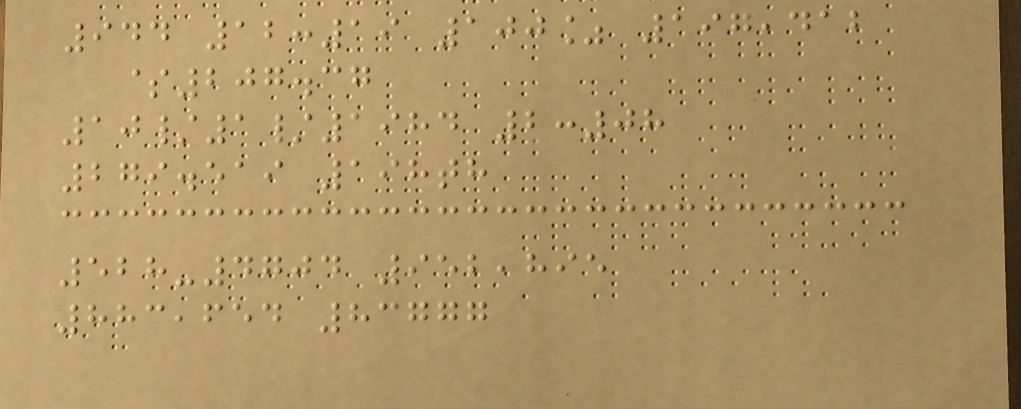944 12:19 100% 197,412
$207.37
10/1/1984 2:08
279.519 198th
528-4704 952,895
883,654 83777
